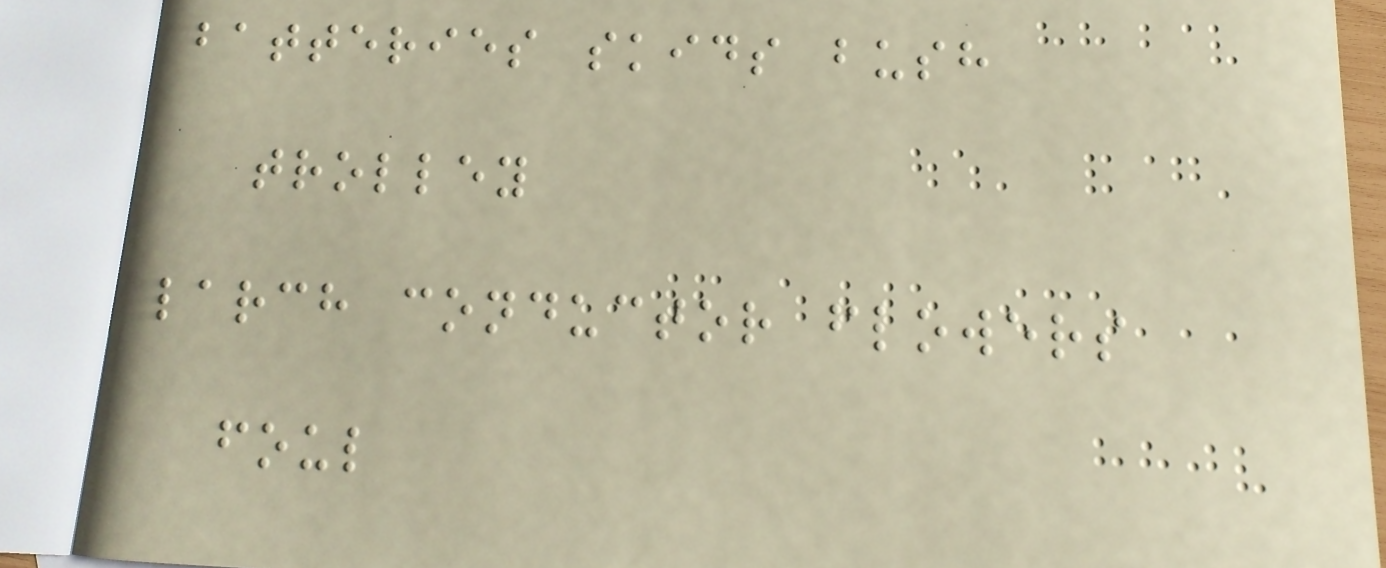batteries skids bush
trolley
larch conductor flowers
foul
